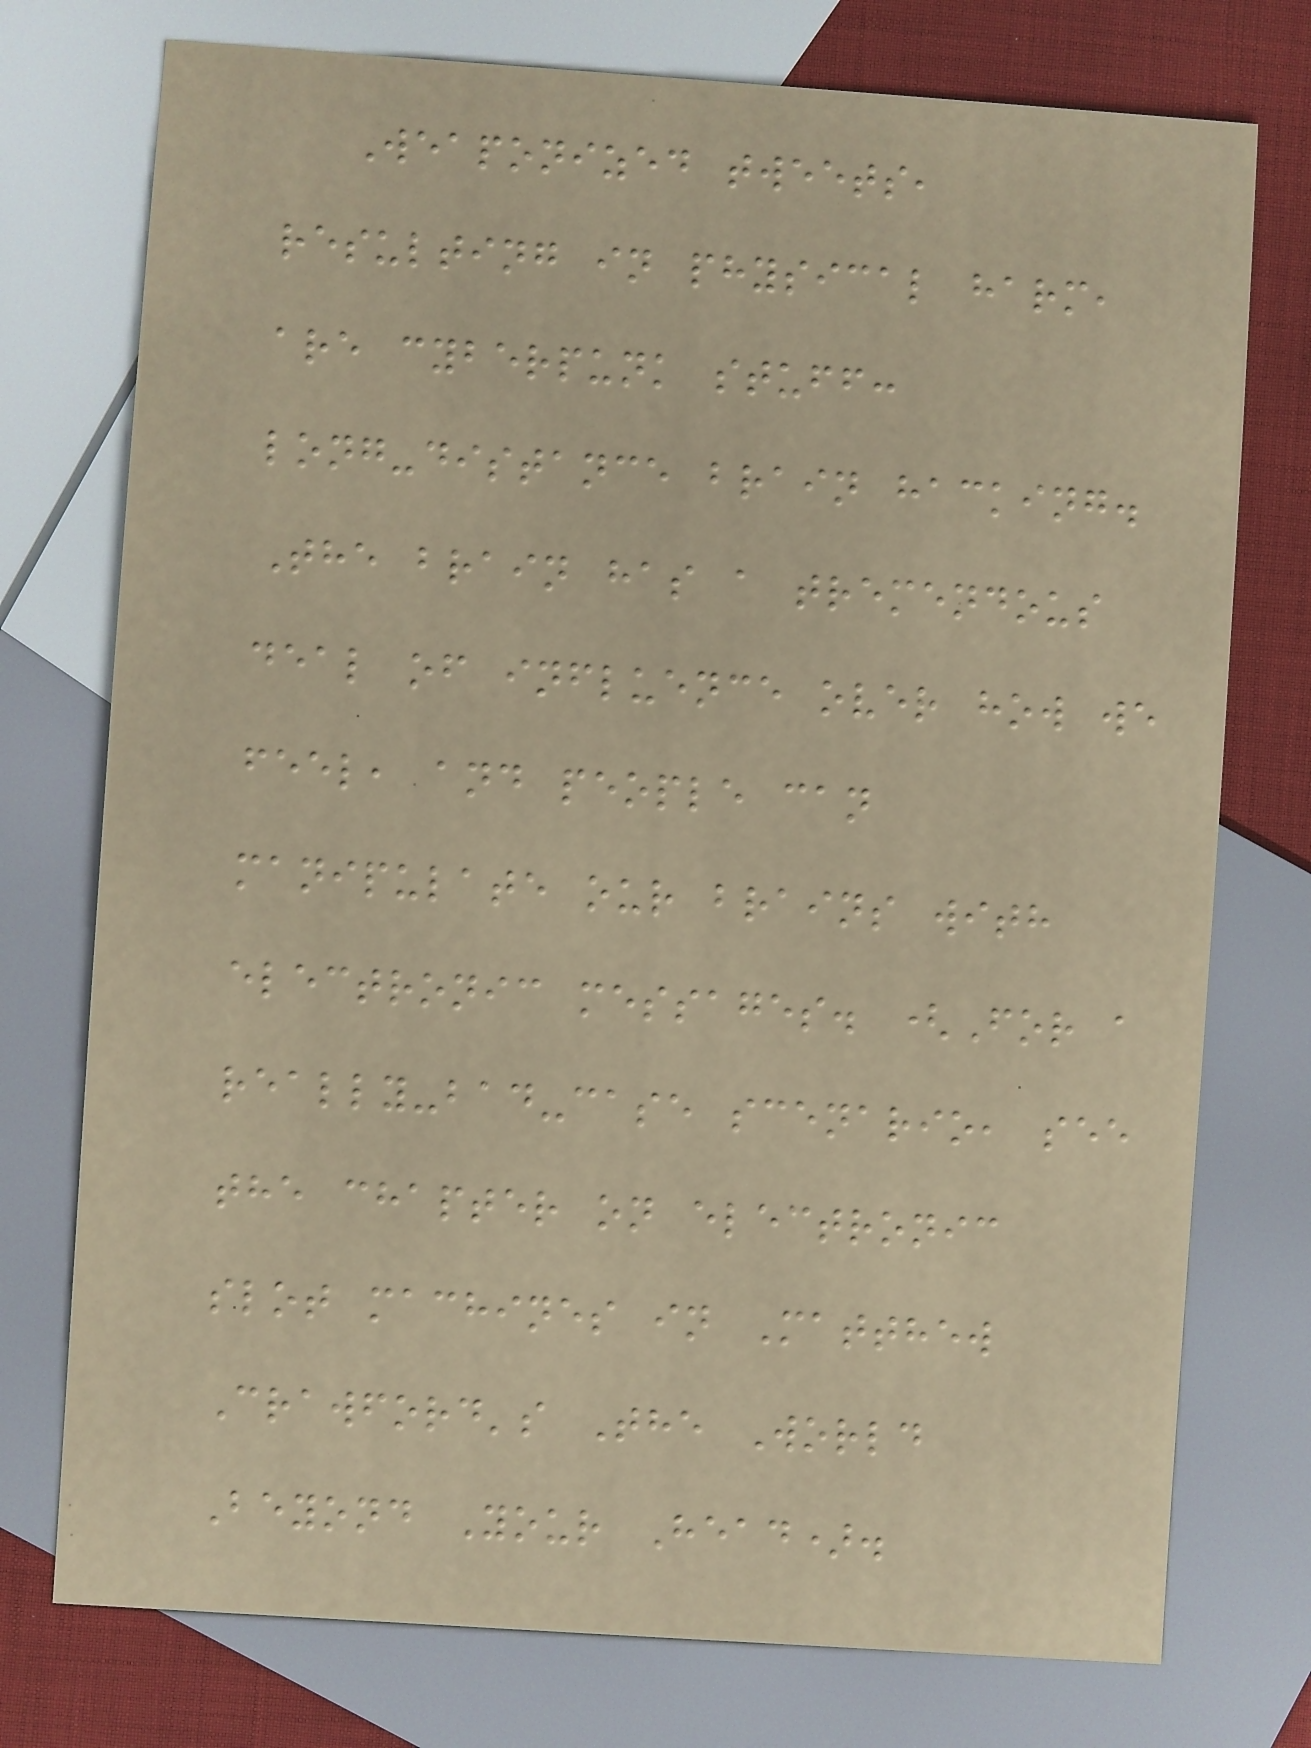Weaponized tweets,
resulting in physical harm,
are cyberpunk stuff:
long-distance brain hacking.
The brain has a tremendous
deal of influence over how we
feel, and people can
manipulate our brains with
electronic messages. (For a
really-bad-case scenario, see
the chapter on electronic
slot machines in Matthew
Crawford's The World
Beyond Your Head).
